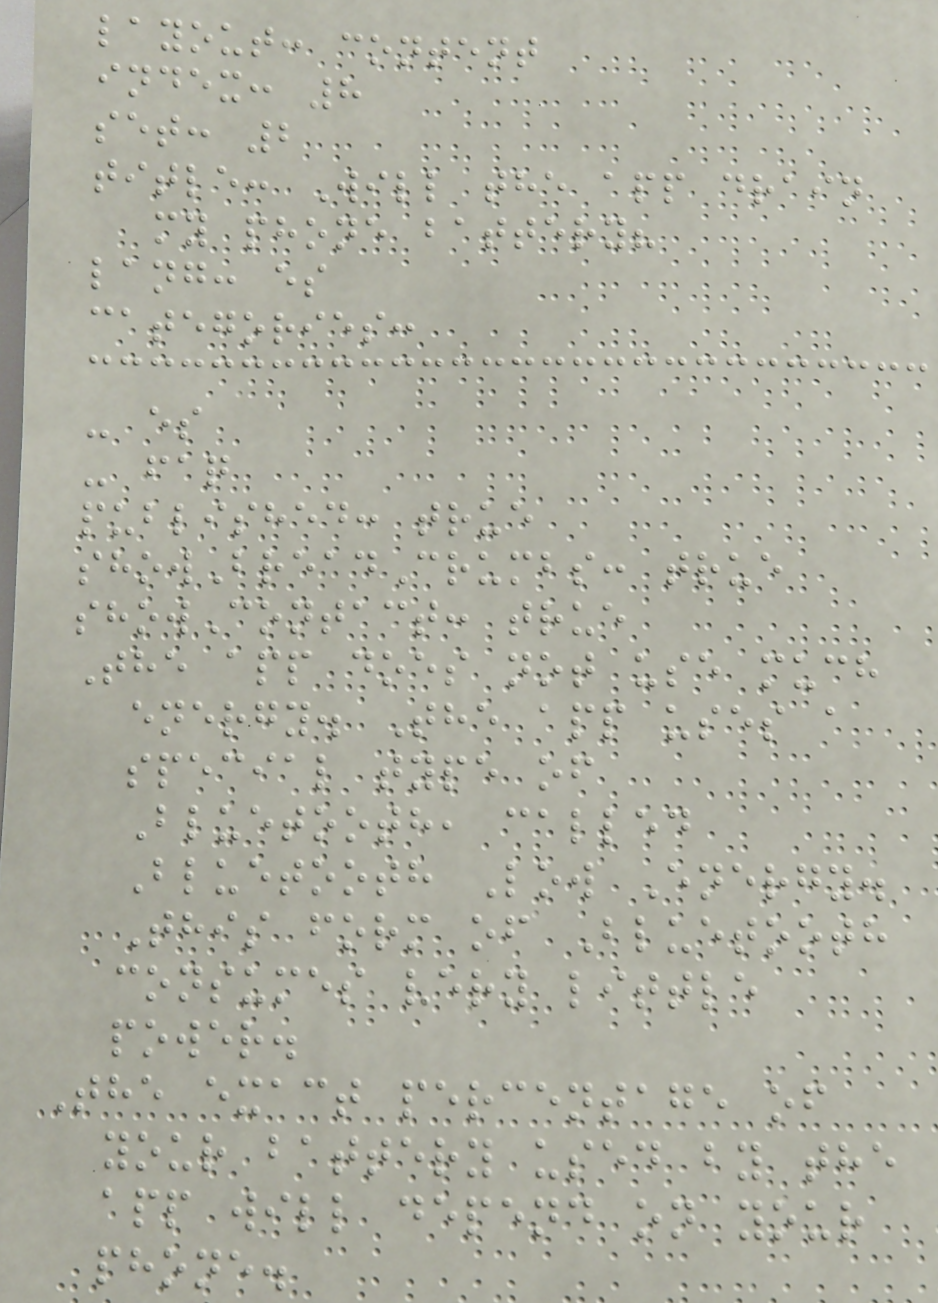layout: content
index: 8
set: 2
title: Will the app drain
my phone battery?
lang: es
categories:
- es
- faq
published: true
showBreadCrumbs: true
showContact: true
The app does not use much
energy. The app uses a
special type of
Bluetooth, called
Bluetooth Low Energy.
This form of Bluetooth
consumes very little
power.
The exact percentage of
your battery used by the
app will depend on your
phone.
